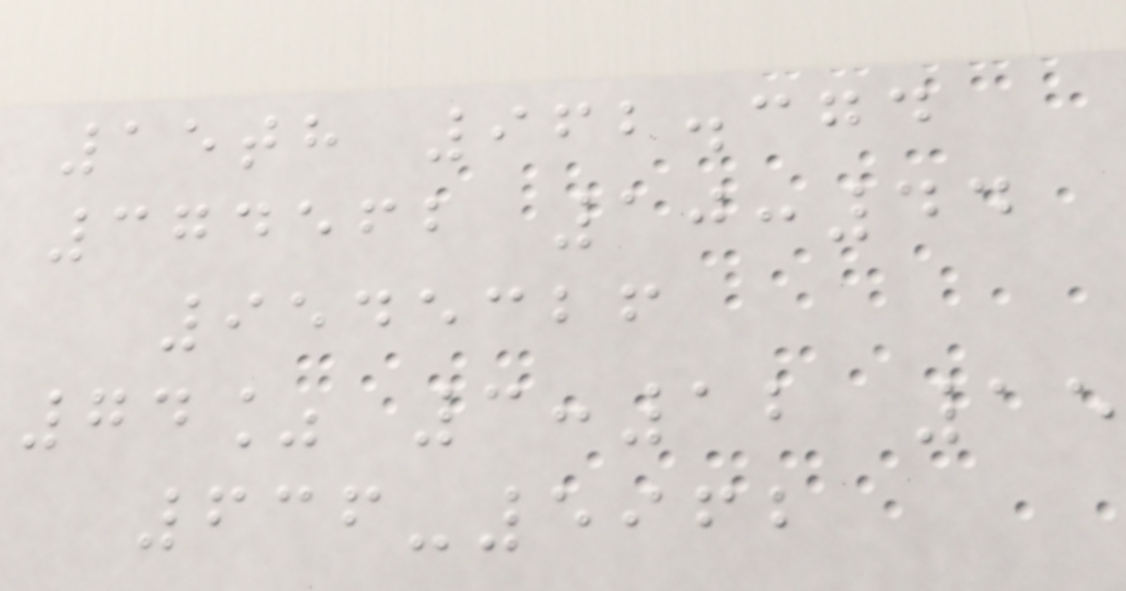15th 962.374
374562 10:44
9545326
74% 3:12 15
636-5962
